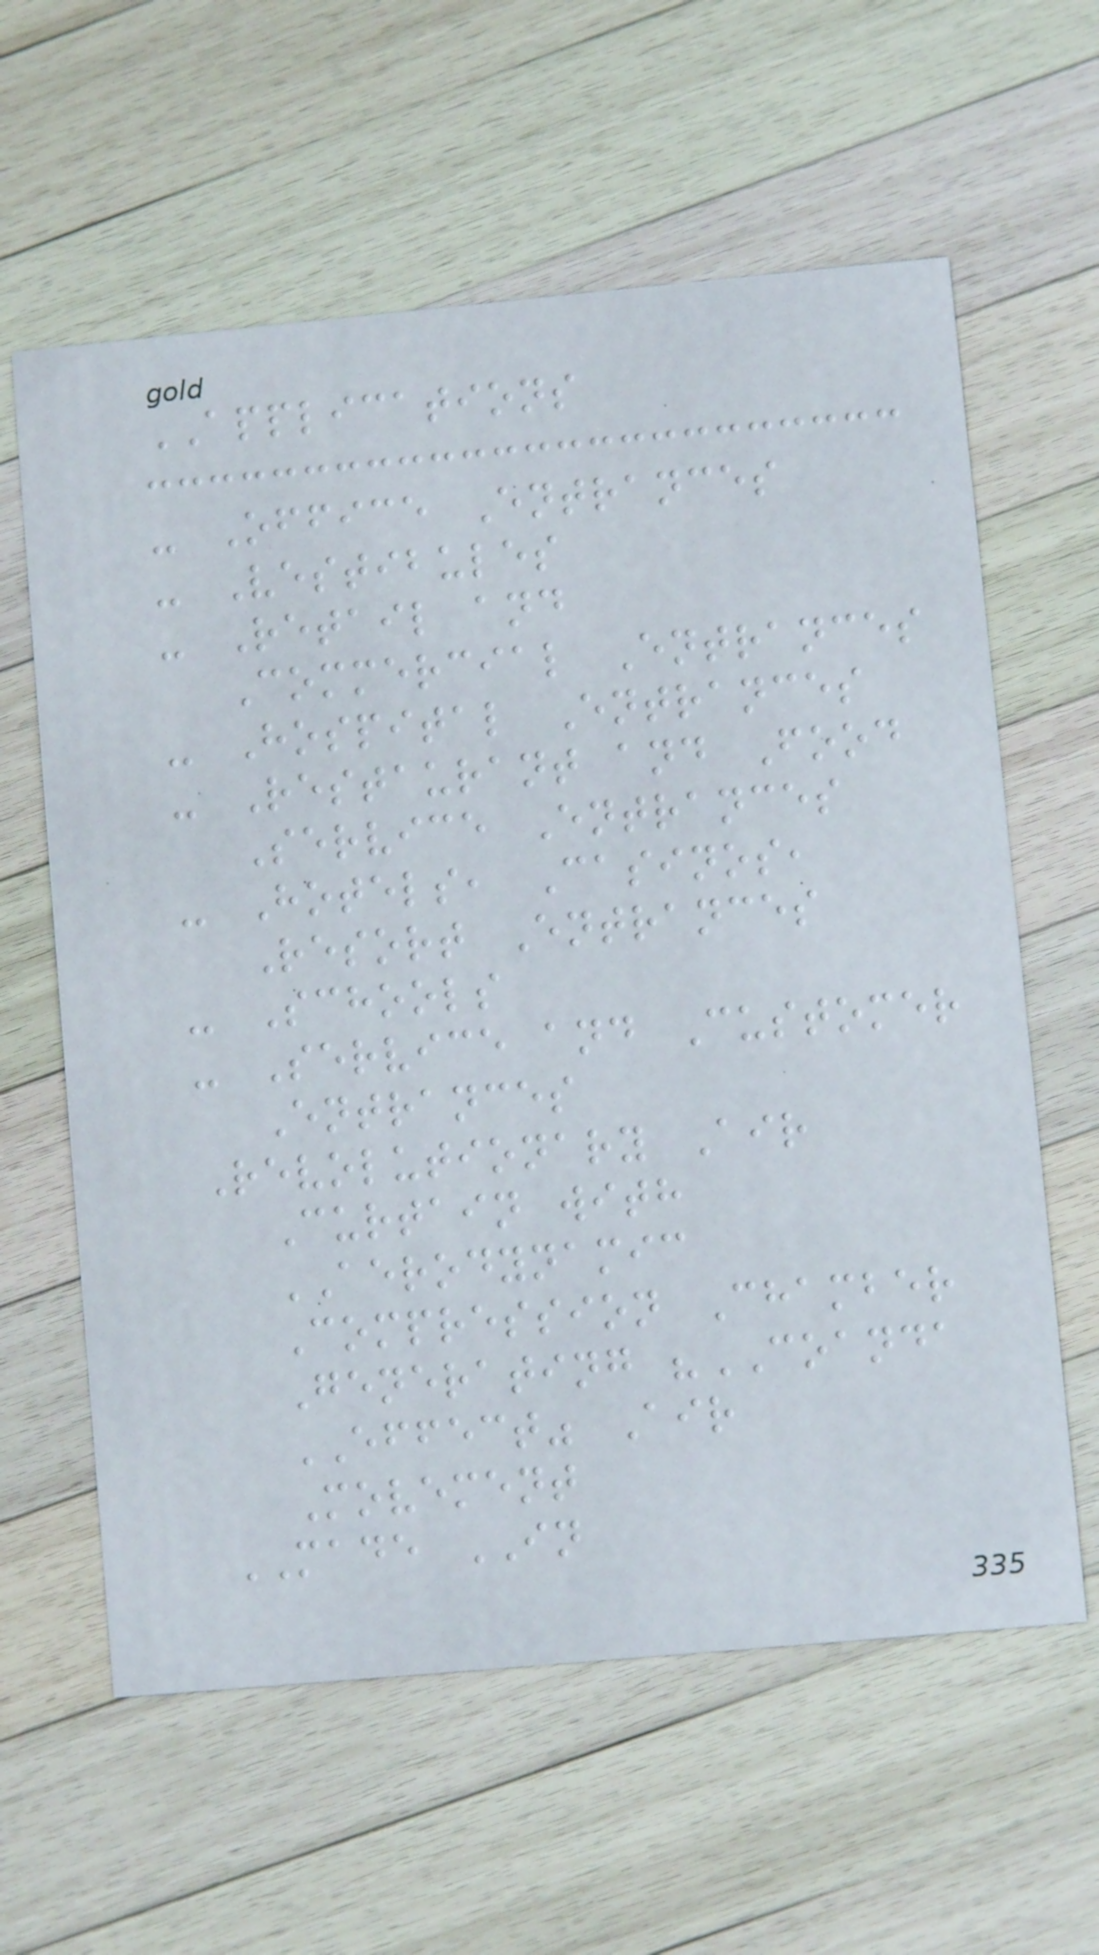APPLICATIONS
- Office Entrances
- Vestibules
- Retail and
Commercial Entrances
- Hospital Entrances
- Restaurant and Food
Service Entrances
- Hotels, Casinos,
Resort Entrances
- Schools
- Service and Customer
Entrances
Revolutionary Air
Curtain with
AERODYNAMIC
Compression Chamber
Generating "COANDA
EFFECT" Air
Movement
MADE IN
